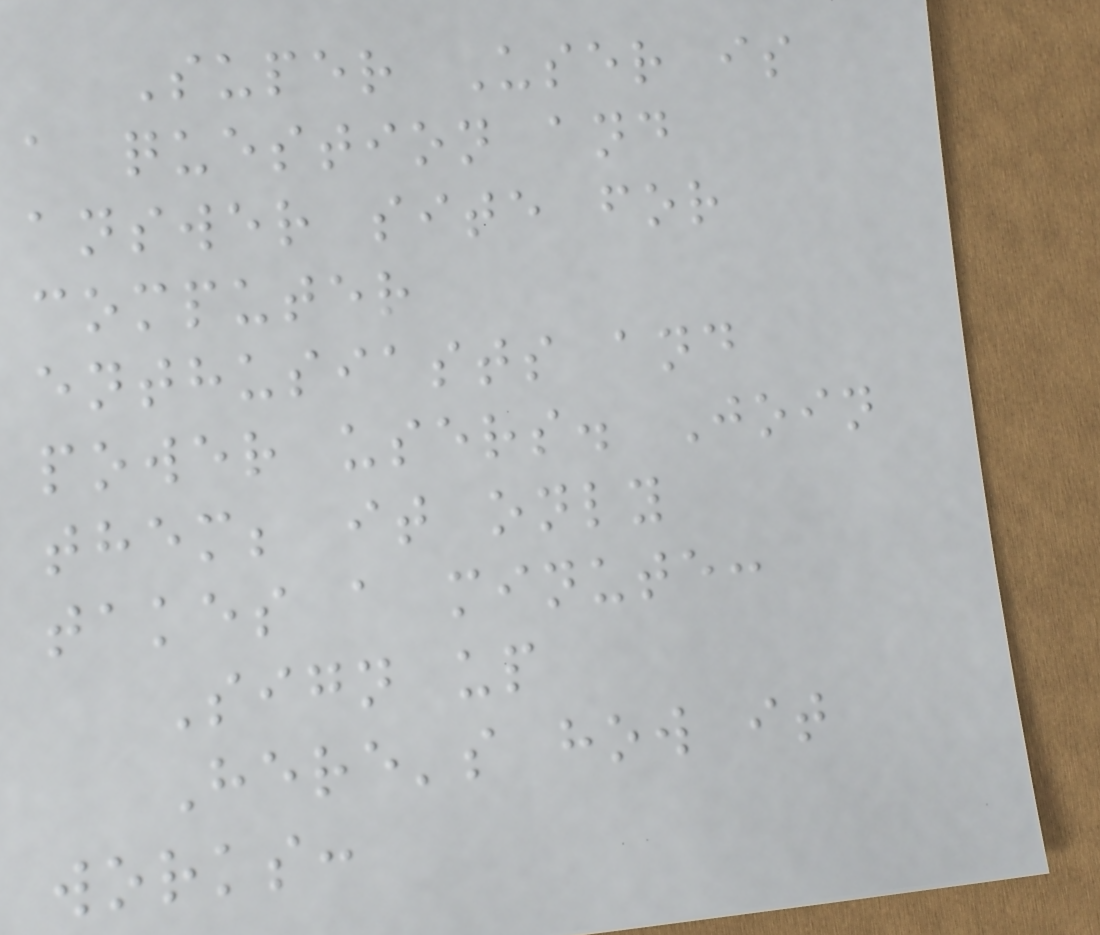Super User is
a question and
answer site for
computer
enthusiasts and
power users. Join
them; it only
takes a minute:
Sign up
Here's how it
works:
